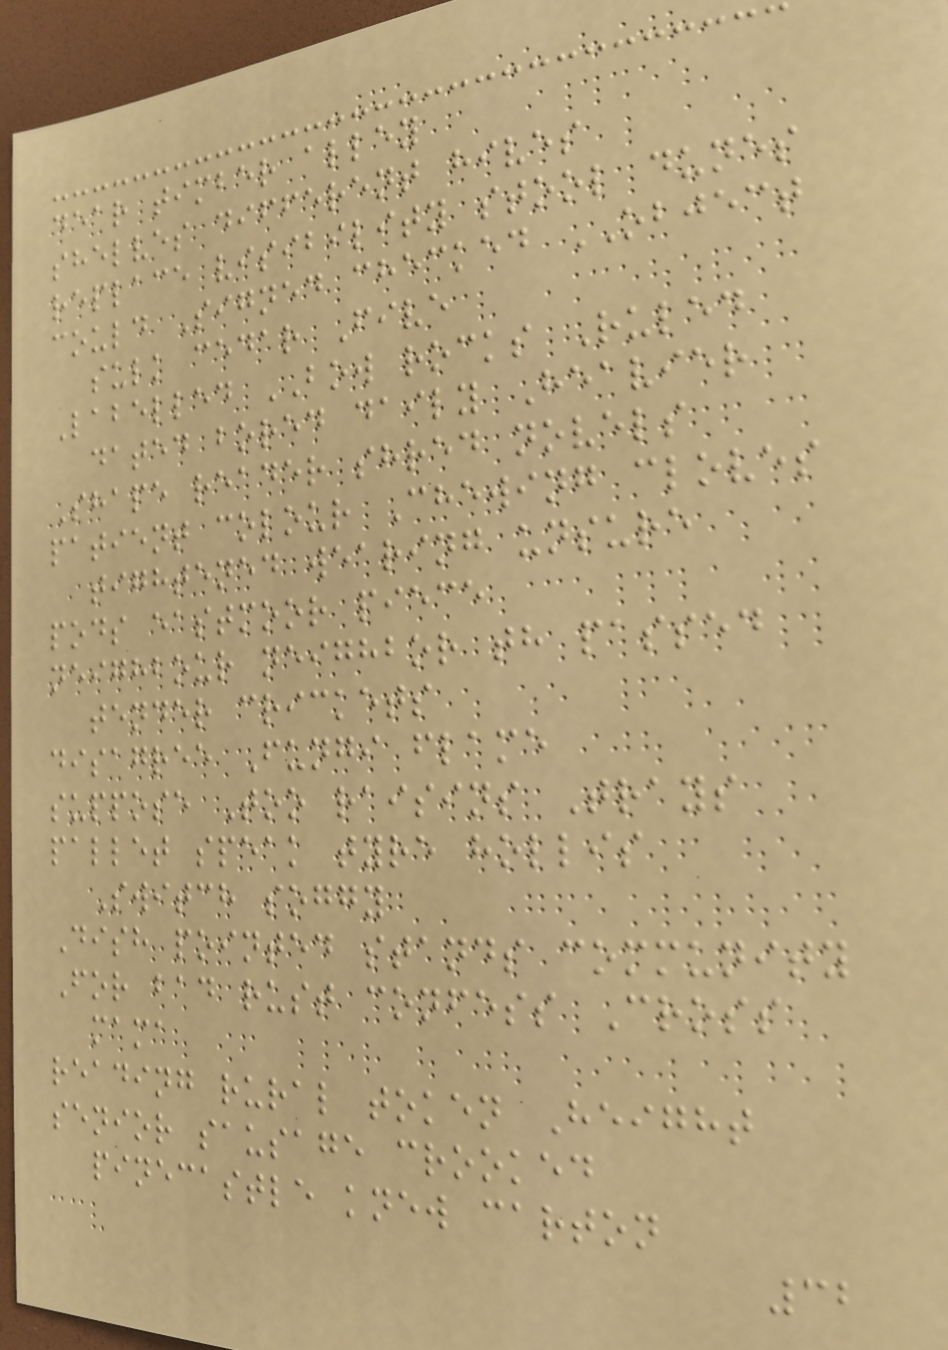dear timber alley
shelves different hives
replace visibility stool dunes
could Signed checked OBJECT
sulk cedar Five
Labelled BOW rocks Ruled
dated bored daily Heavier
Shape reader shred novels
patient colour Chewing cloves
tightened wearing unsure
pods eastmoor piece
neighbour neighbor th passed
tender crickets
disagree Fungi flame
suppose Too raisins Trays
pallet speak tyre hollis
Switch soggy
Dish pointed stands community
For bad rust confess Cross
mama
reading rural token Height
senior sausage crooked
pinecastle knew carton
32
